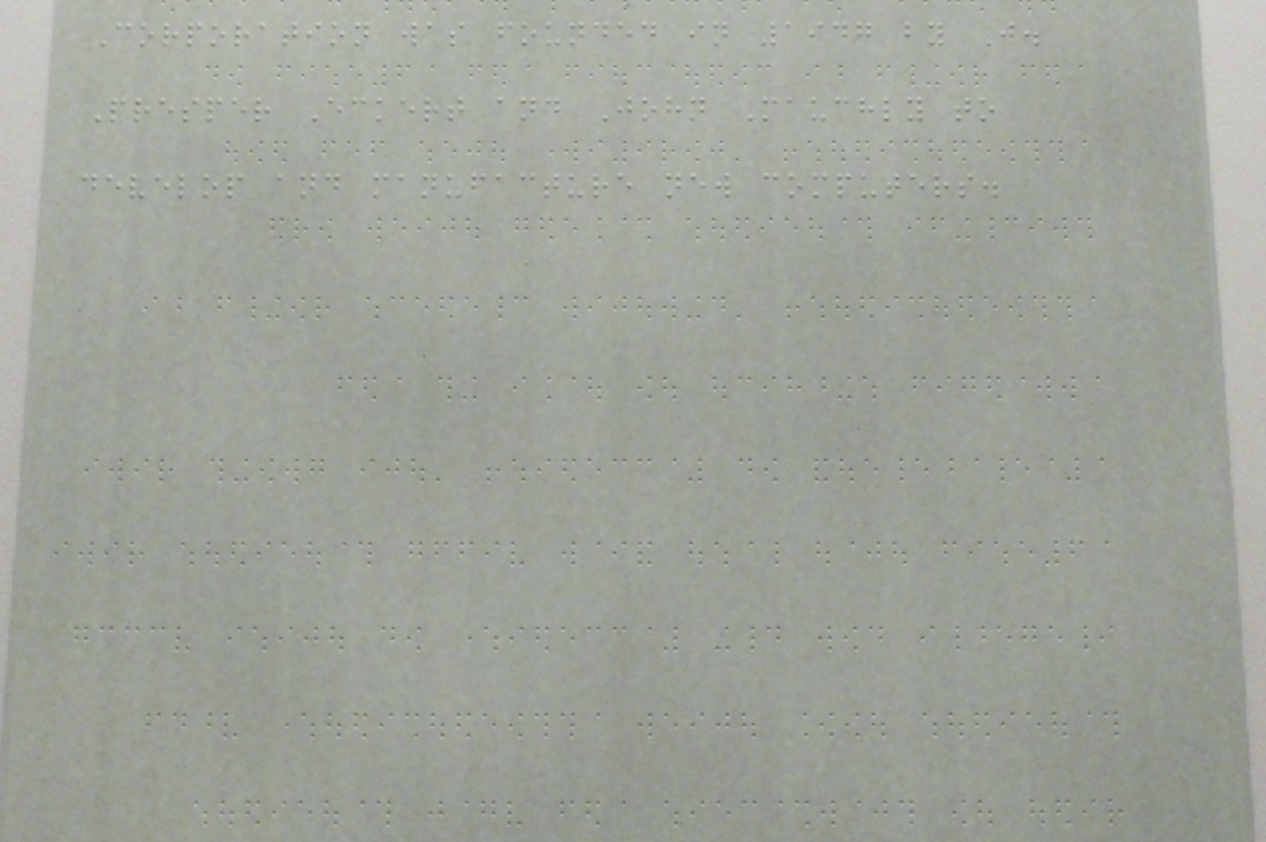Corporation was founded in 1947 by J.
Presper Eckert and John Mauchly to
develop and manufacture new computers.
